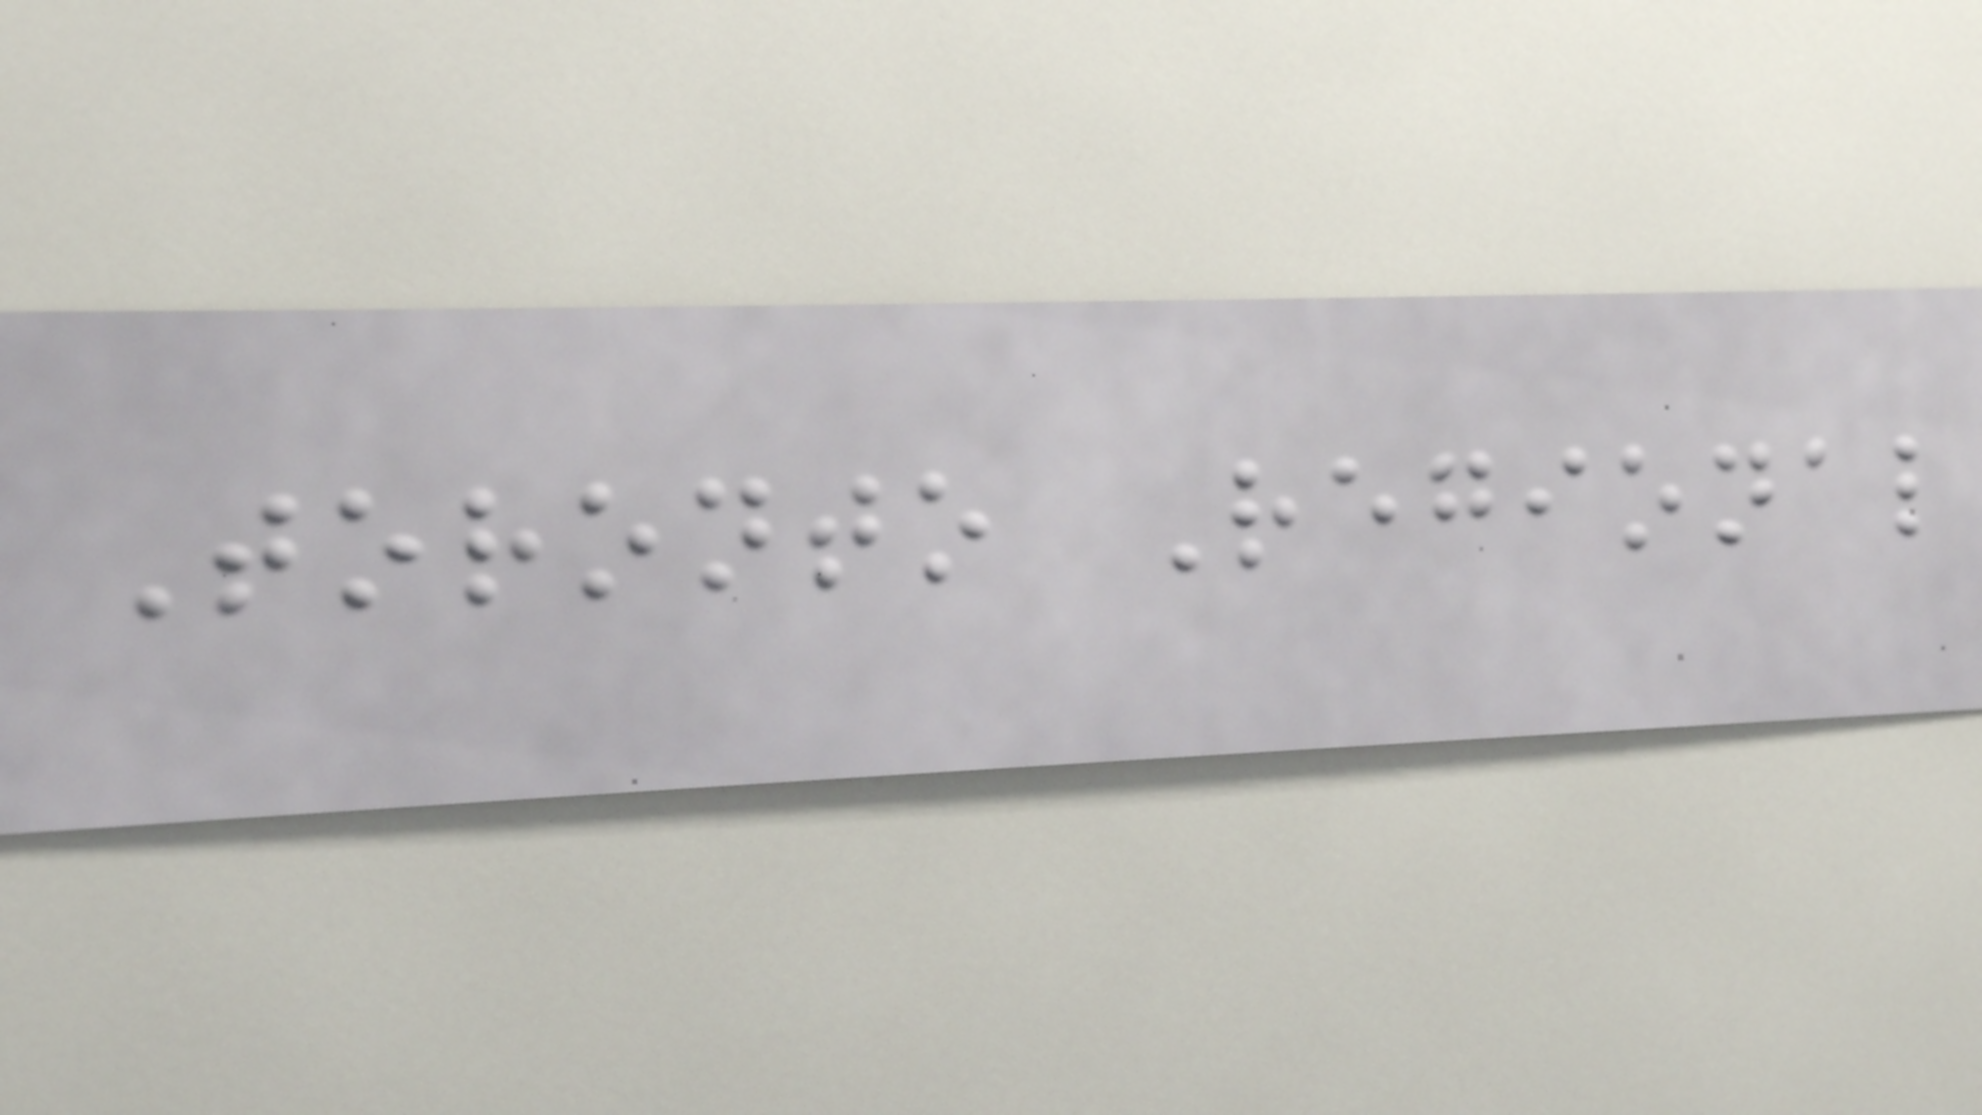Toronto Regional
